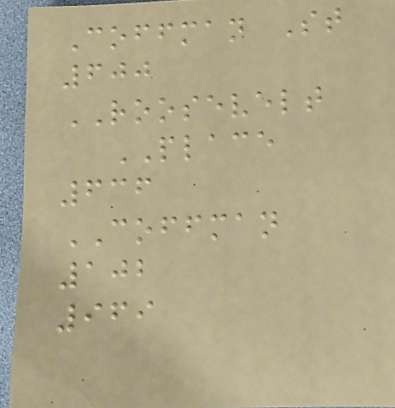Coffman St
600
ROOSEVELT
PLACE
636
COFFMAN
102
969
